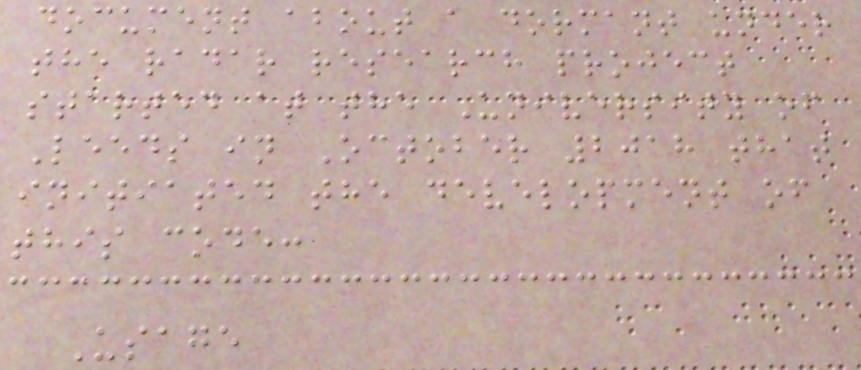document about a dormant under
the radar research project
started at the University of
Leeds in October 2018 that
initiated the development of
this code:
Usage
